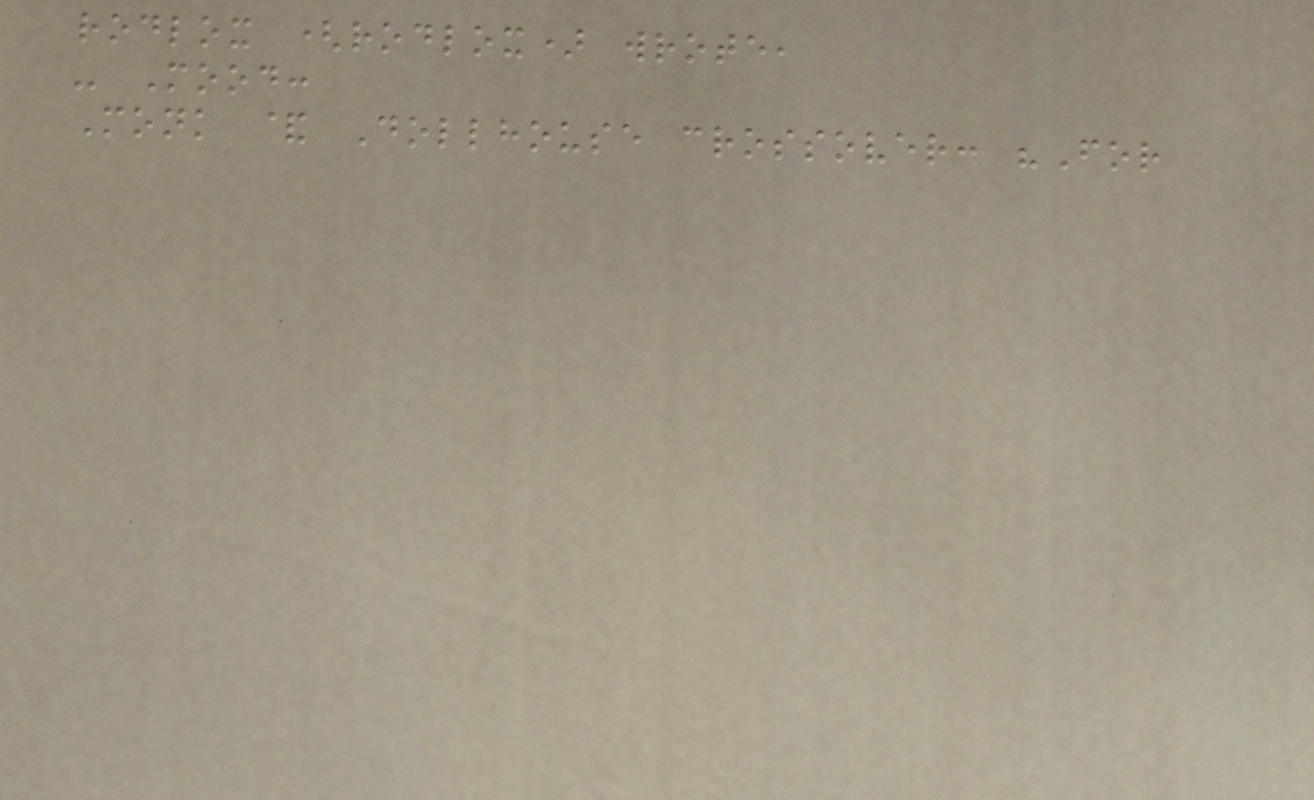rodlox (rodlox) wrote,
- Mood:
Monk & Dollhouse crossover: "For
